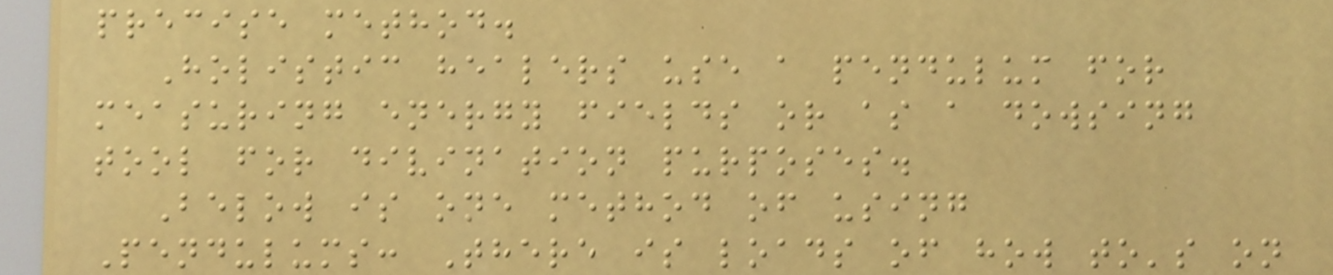precise method.
Holistic healers use a pendulum for
measuring energy fields or as a dowsing
tool for divination purposes.
Below is one method of using
Pendulums: There is loads of how to's on
